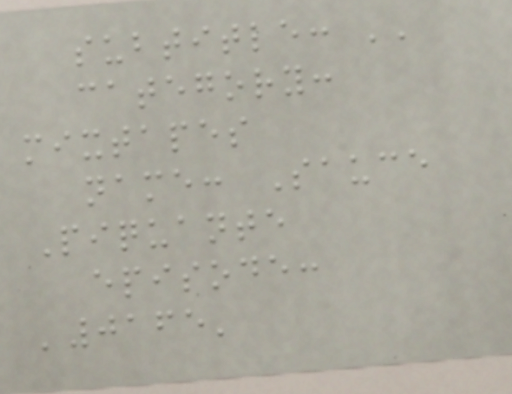subtitle: ''
category:
mixtapes
name: Sauce
Piquante
episode:
'0165'
